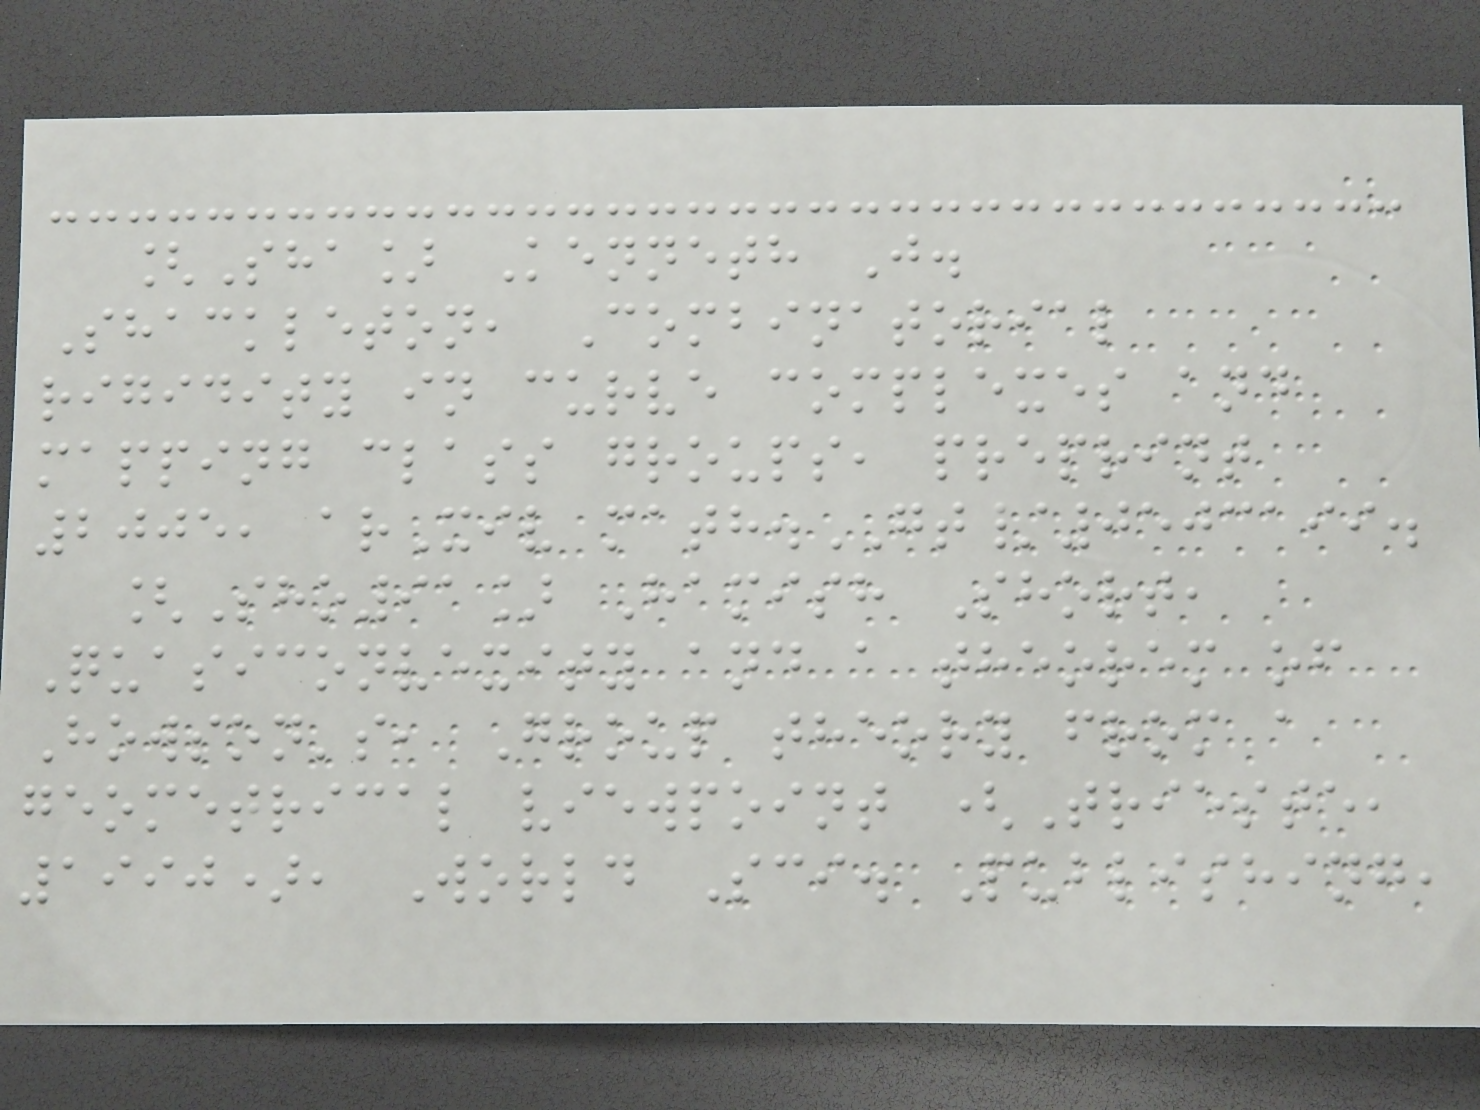[Sha] Kenneth J.
Shackleton, Combinatorial
rigidity in curve complexes and
mapping class groups, preprint
2005, arXiv math.GT/0503199.
[Sho91] Hamish Short,
Quasiconvexity and a theorem of
Howson's, Group theory from a
geometrical viewpoint (Trieste,
1990), World Sci. Publishing,
